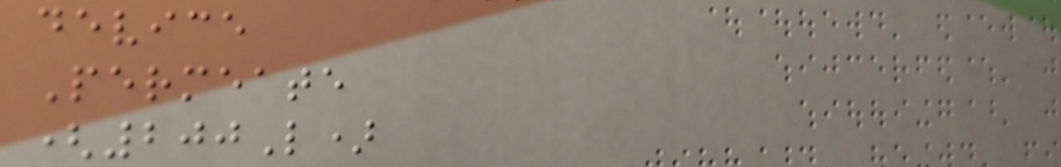device
Permeate
(200L)
